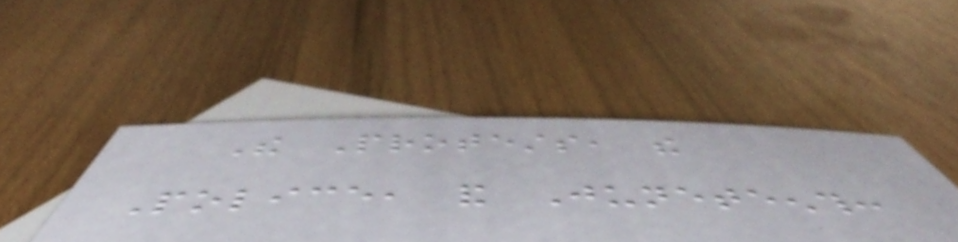The Protests, the
Police, and Juneteenth:
